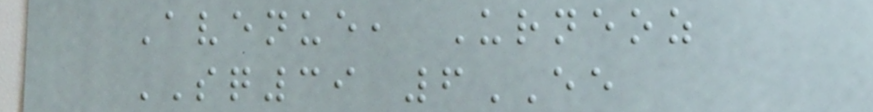Avenue, Urneoz
SQ39 6EE
